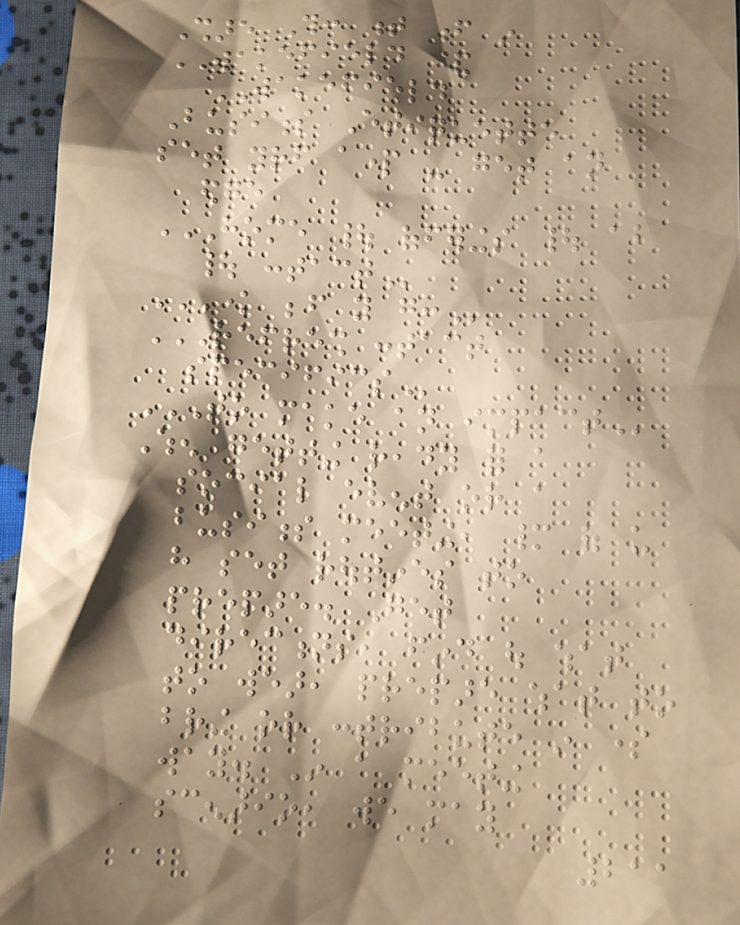Share This: t f in
WAKEFIELD &
WAKEFIELD
Business Etiquette
set yourself apart - get an
edge
HOME | OFFERINGS | ABOUT
| CONTACT
KNOW BEFORE YOU GO:
REFRESH CONTACT
SPECIFICS
TO MAKE AN IMPACT
When getting ready for a
social event or a
business meeting, many of us
have set routines to
prepare. Get
directions, find out what
to wear, prepare what to
bring or contribute in some
way. In a meeting
scenario, we may
211
